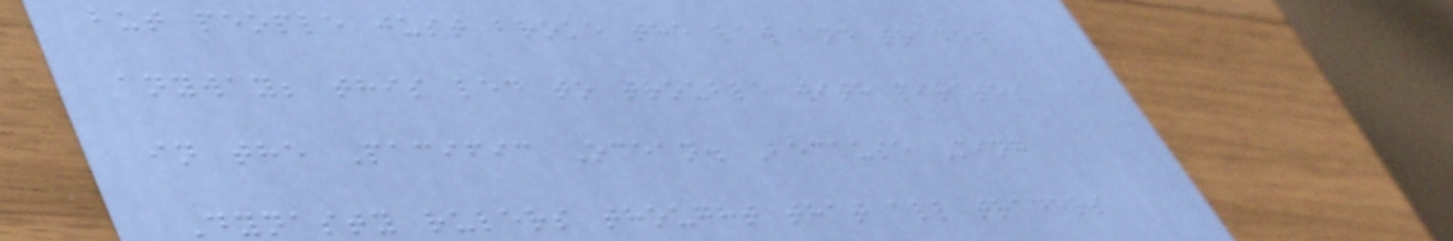but people just broke the law and traded
anyway; this led to trouble with pirates
in the Pacific Ocean. Because Ming
Dynasty rulers thought that all traders
